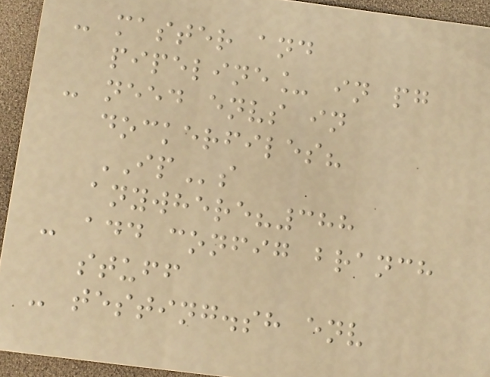- master and
pipeline_ in pg
- need envs in
dockerfiles?
IPs
anywhere?388
- add config branch
stuff
- testing.sh env
